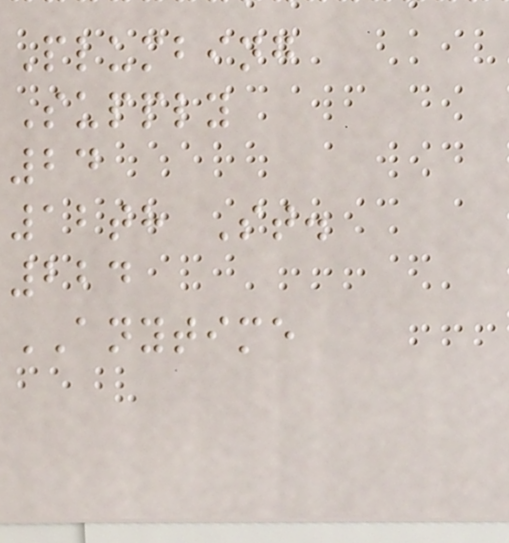Plumbing
Supply
24
12th St.
224
ANYTIME
